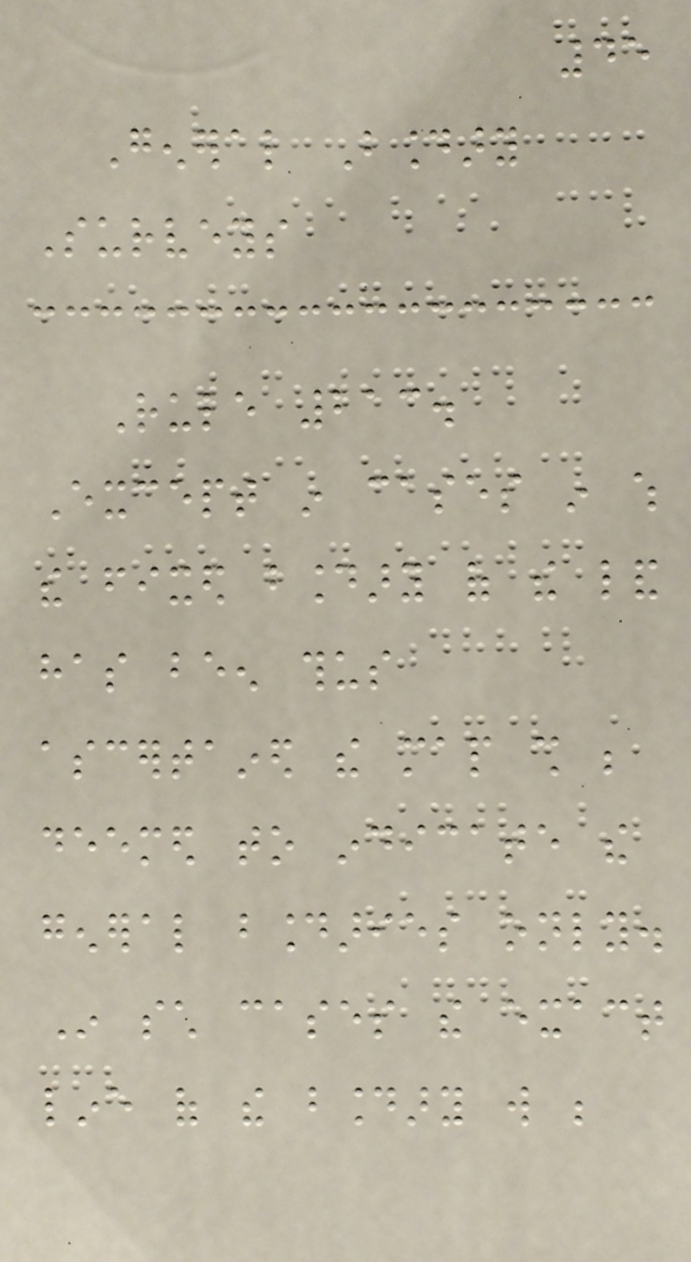45
General Boundary
Surveys
Rule 213.
Except in cases in which
the fixed boundary of the land
has been thus
ascertained the map shall be
deemed to indicate the
general boundaries only.
In such cases the exact
line of the boundary will be
